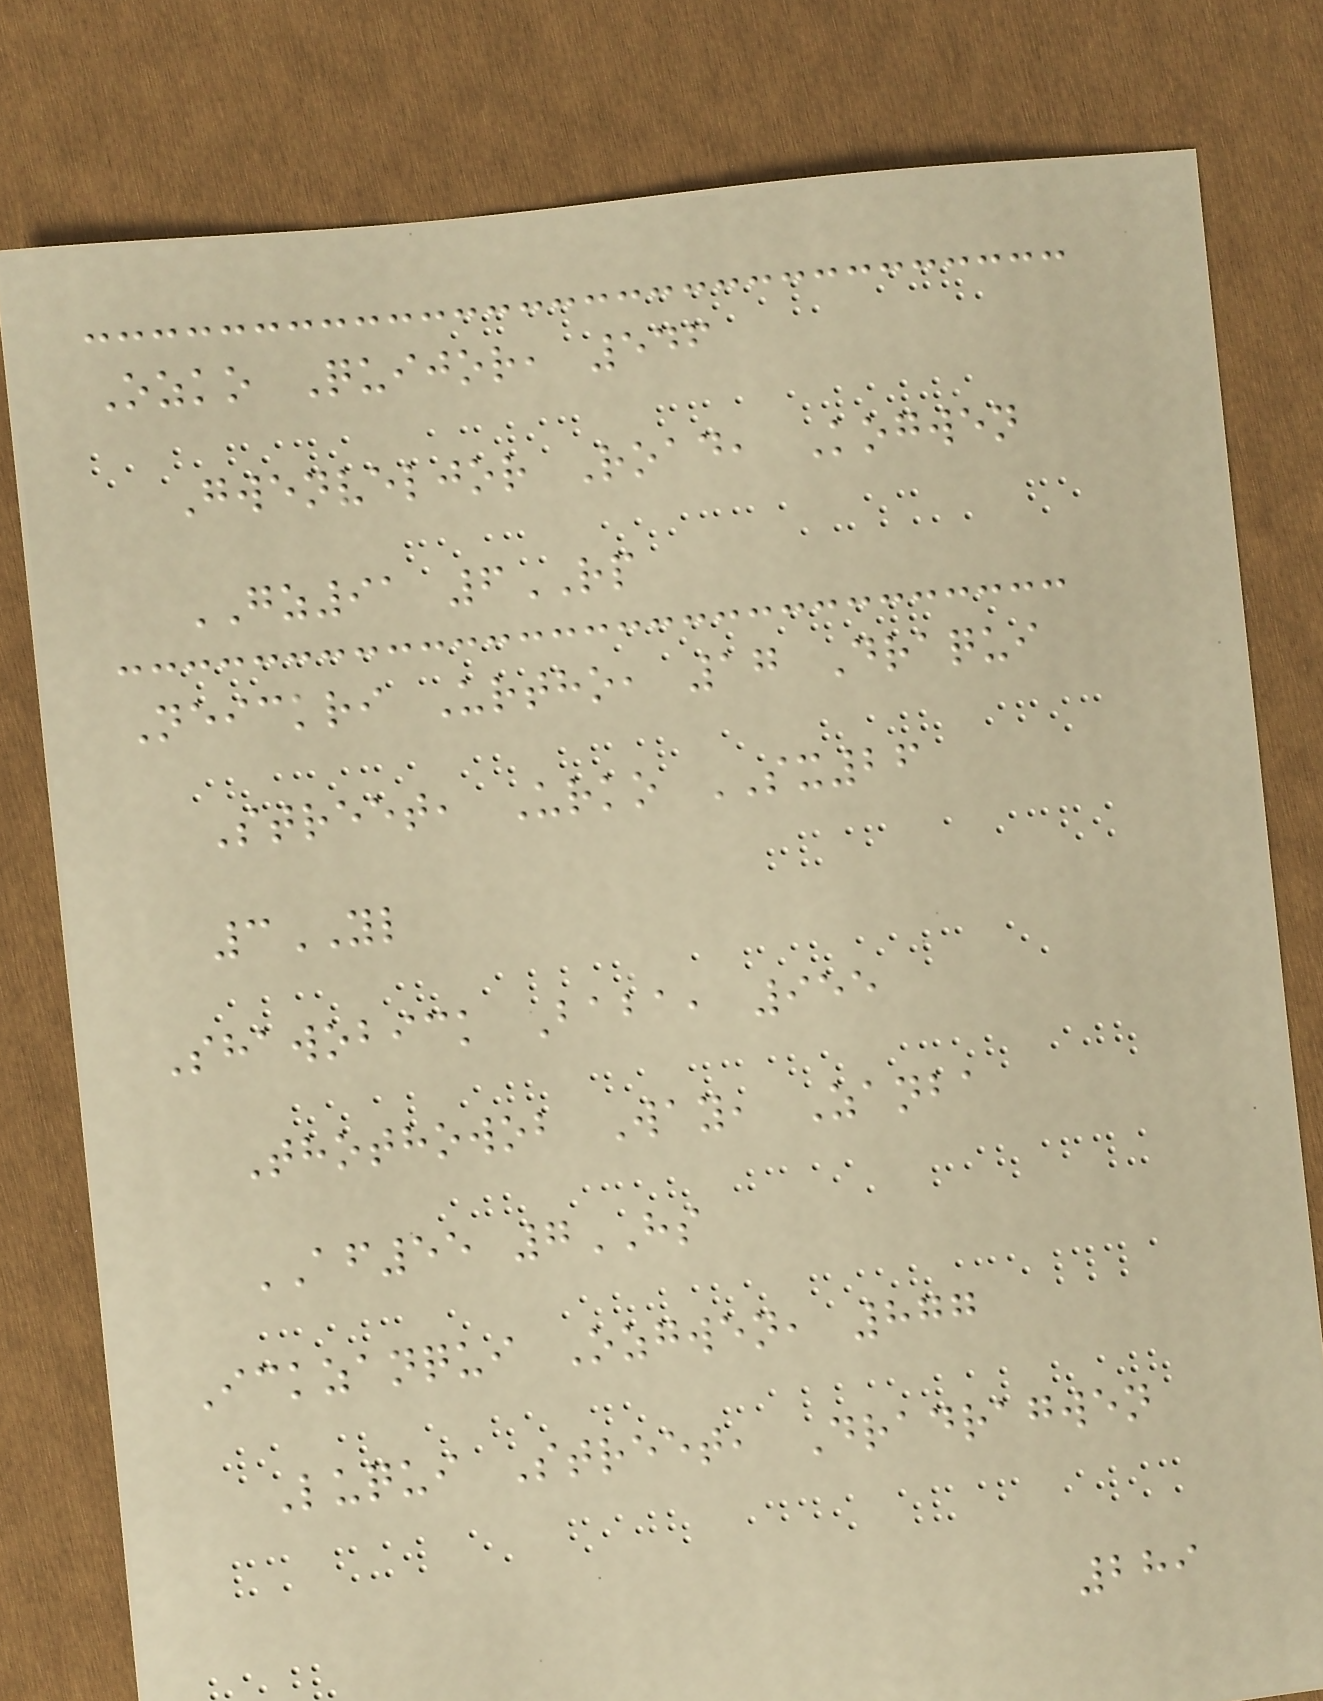Ozko Quijor, 546
Gwenveljor Road, Kogwen
GZ91 6RP
Neickri Urtho, 17 Draqui
Street, Urko SX26
3YL
Shawobick Baba, 955
Thothowob Way, Zanba
AF55 7HS
Ickzanqui Ozgwen, 877
Luqui Street, Dradragwen
289
